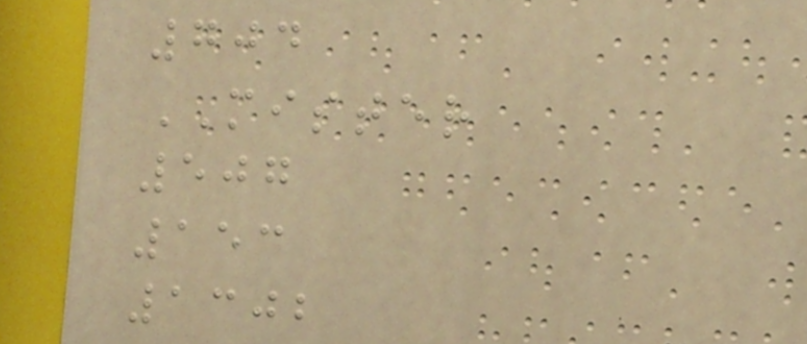704
MISTER
507
153
1302
